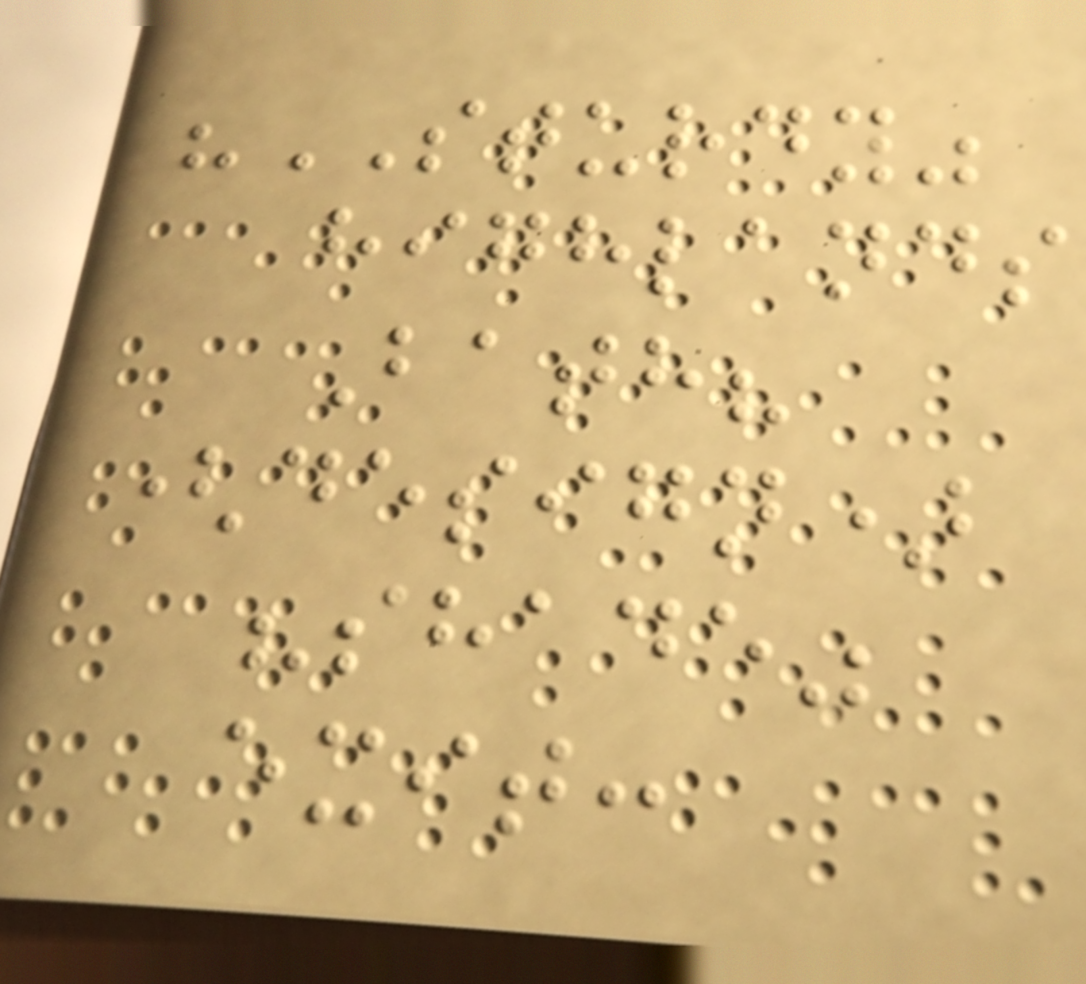"STURDY"
highlands
Bath?
(design)
"shade"
exit:
